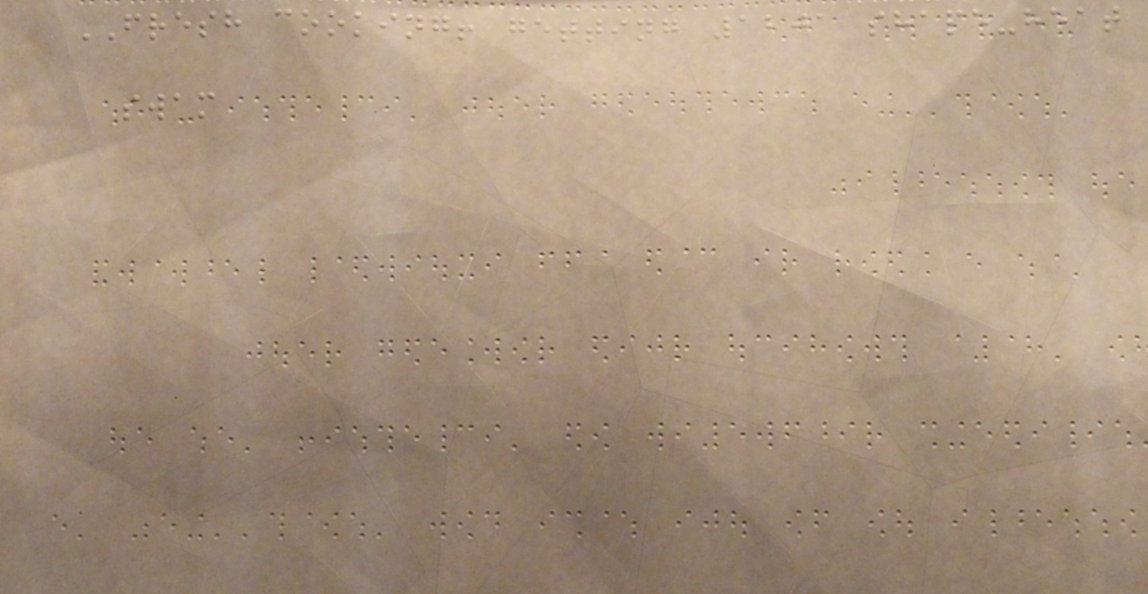FRESH cooking! getting 1201 shape-heat
swam
